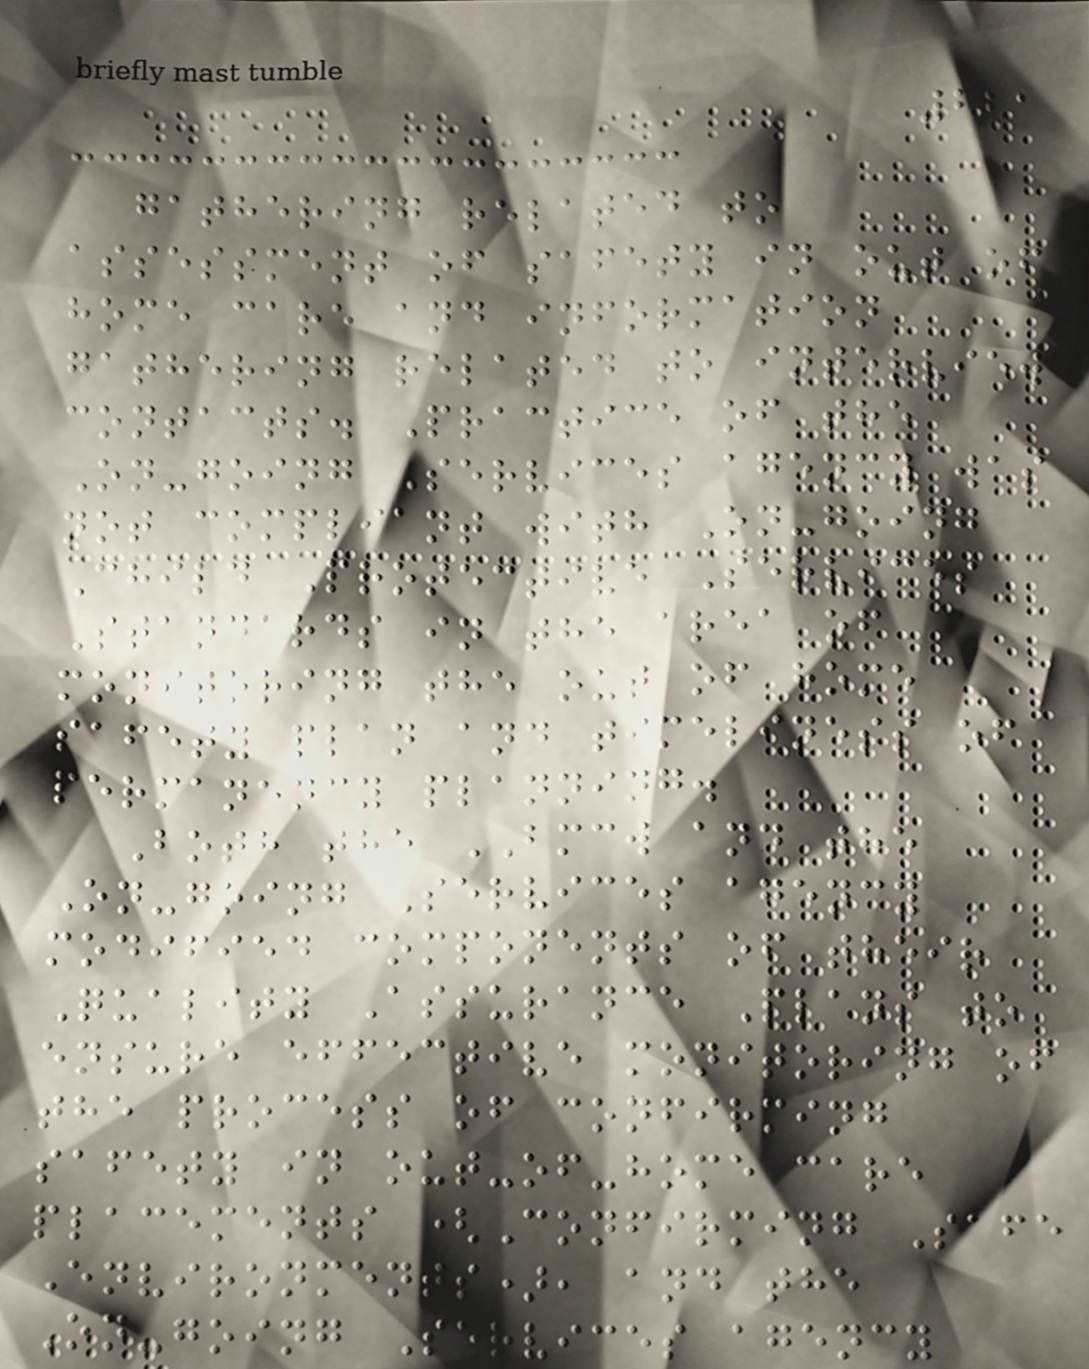221
gathering related to
assessment of safety in out of
home care and information
gathering related to interview
contacts. Practice of the
On-going Services agency was
not compliant with On-going
Child Protective Services
Standards in the area of
monitoring the out of home
safety plan and timeliness of
permanency planning.
Both the BMCW and the
On-going Services agency
modified components of their
Quality Assurance Plans to
ensure effective monitoring of
the process of confirming
safety in out-of-home care
placements (Confirming Safe
Environments), and the
On-going Services agency
